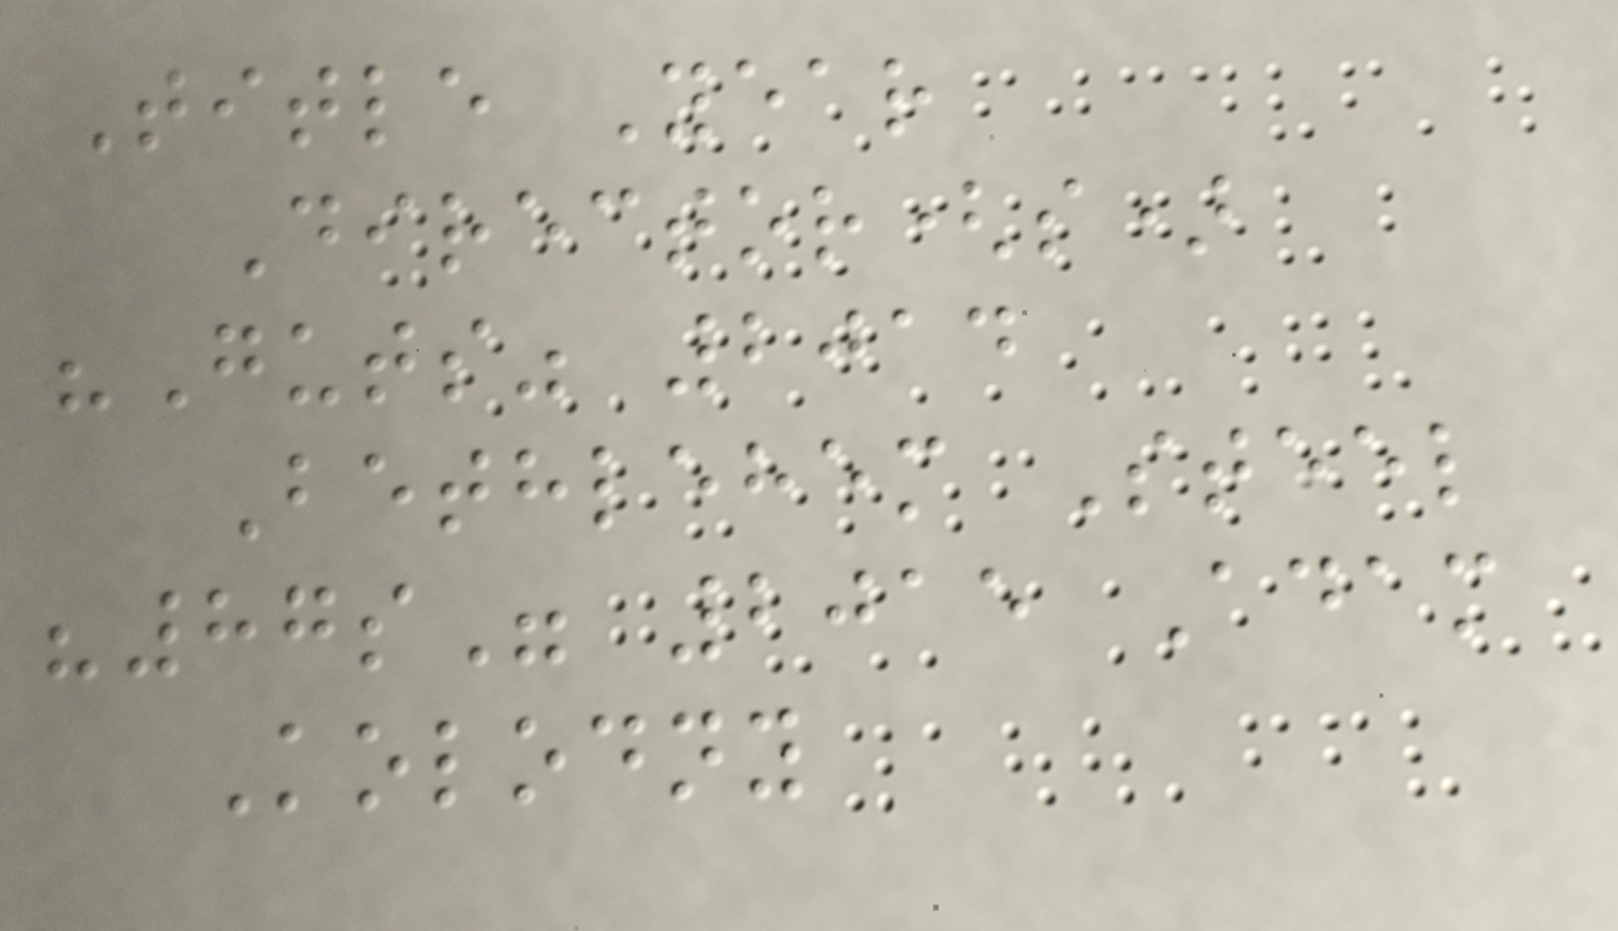Title Year
Director(s)
"Guts" 2014
Bethlehem Steel
"87s" 2015 Adam
Kolodny
